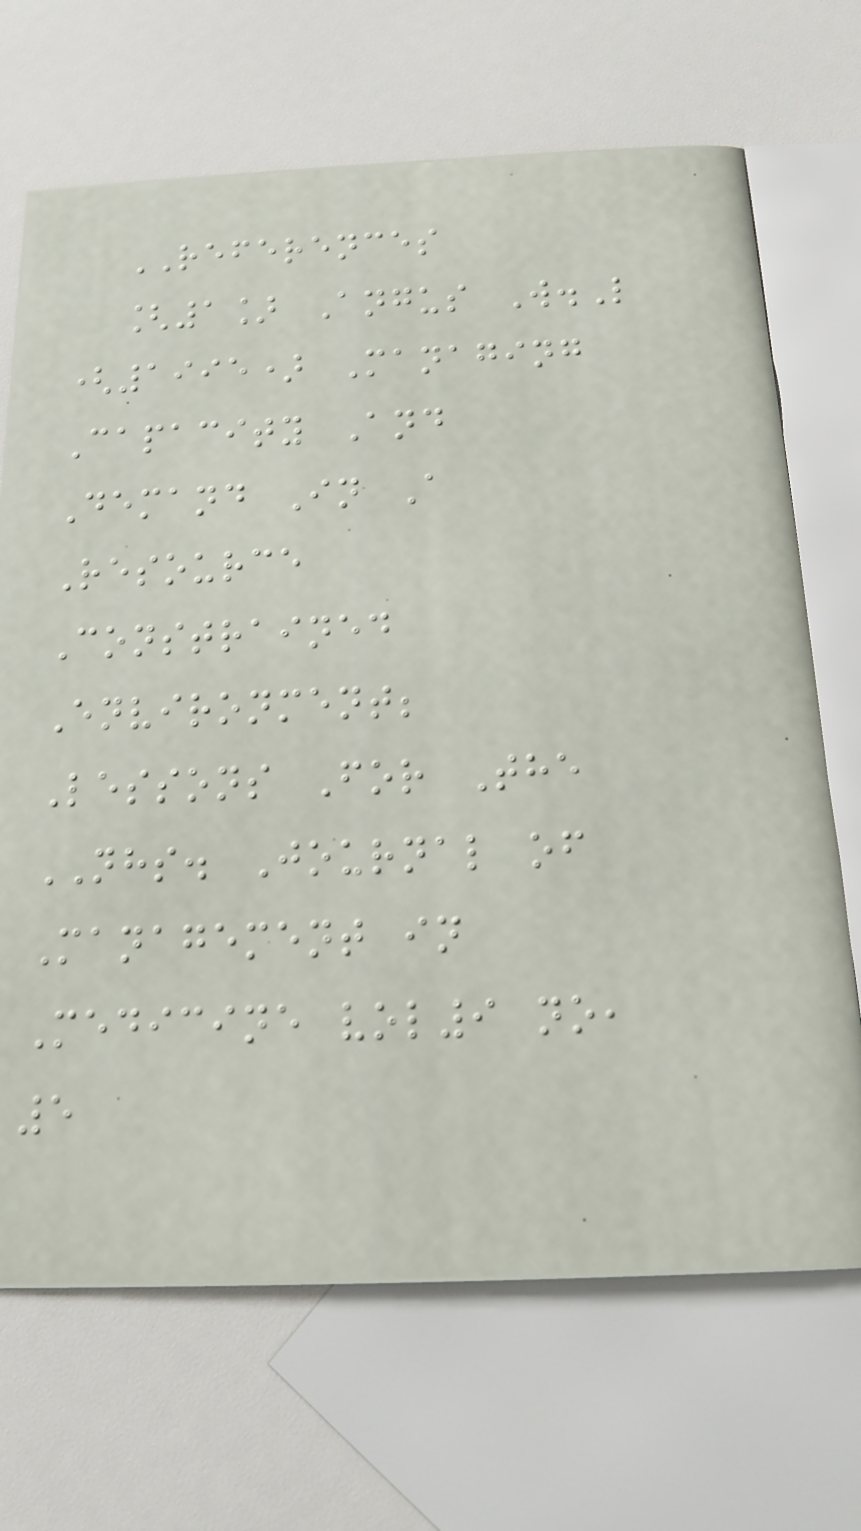REFERENCES
[1] Angus W.L
(1995) Managing
Capacity And
Demand In A
Resource
Constrained
Environment;
Lessons For The
NHS. Journal of
Management in
Medicine vol9 no,
5
